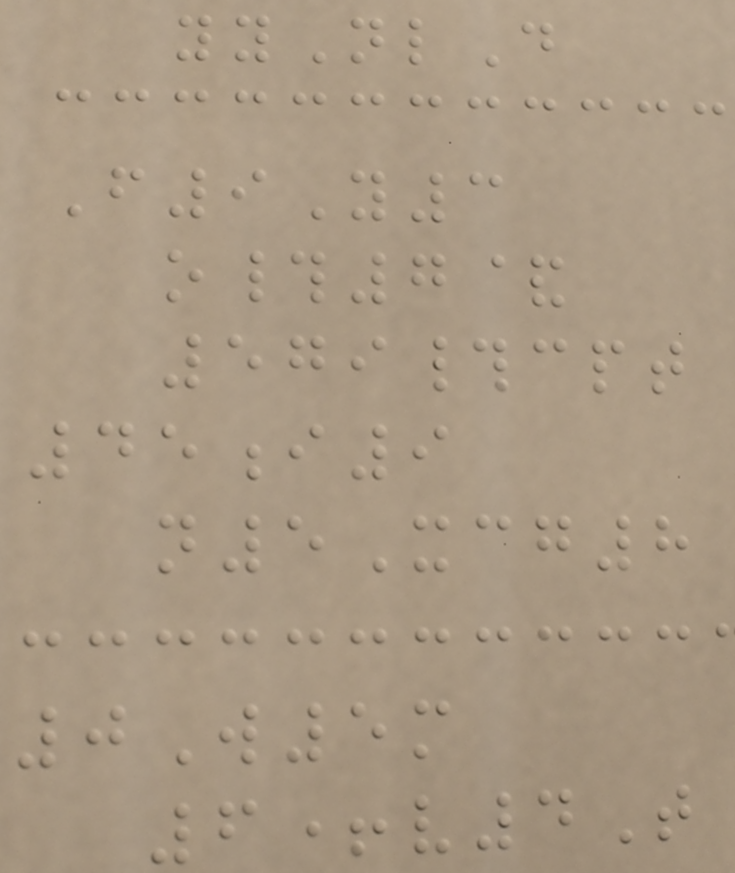yyNlD
F9Y3
o#7&
579#cpt
45i9
n5Xcg8
0W5m
6+v4T
